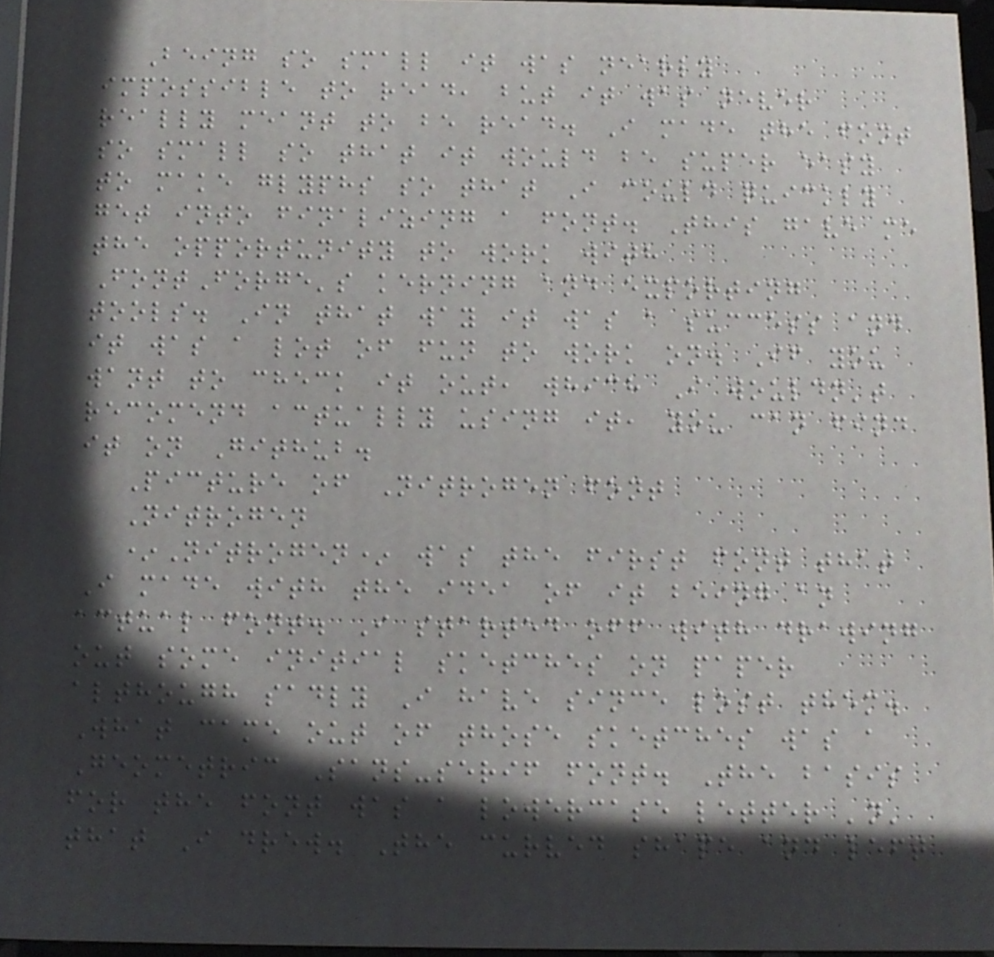Being so small it was nearly
impossible to read, but it was never
really meant to be read. I made the font
so small so that it would be super easy
to make glyphs so that I could quickly
get into finalizing a font. This gave me
the opportunity to work with
FontForge's kerning and exporting
tools. In that way it was a success and
it was a lot of fun to work on. If you
want to check it out, which I wouldn't
recomend actually using it, you can find
it on Github.
Picture of Nitrogen font
Nitrogen
*Nitrogen* was the first font that
I made with the idea of it being an
actual font. I started off with drawing
out some initial sketches on paper
although sadly I have since lost them.
What came out of those sketches was a
Geometric Sans-serif font. The basis
for the font was a lowercase letter 'n'
that I drew. The curved shape and left
